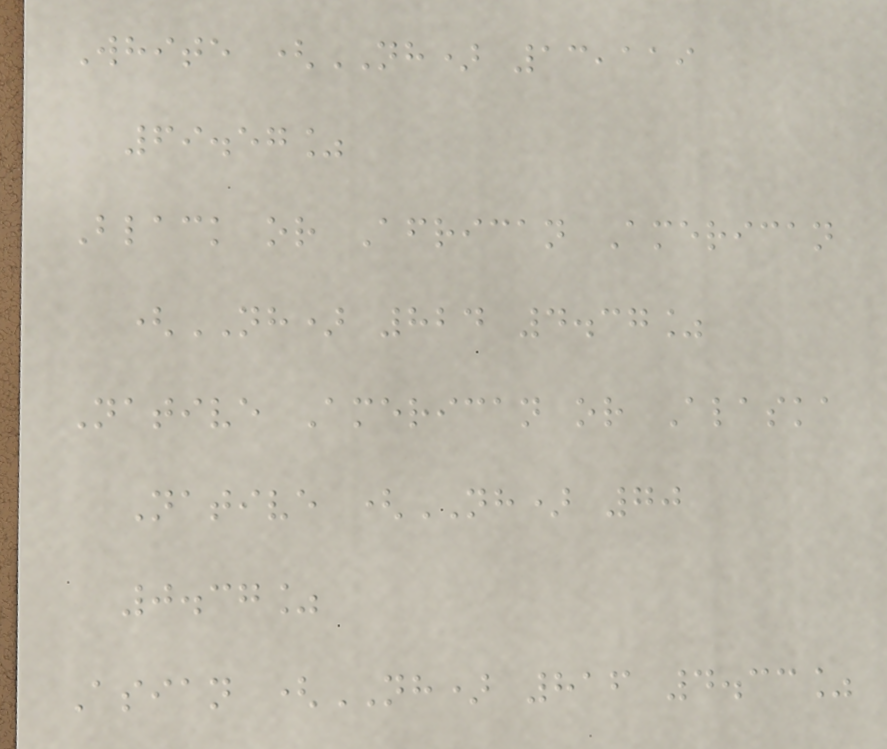White (NH) 13,119
69.57%
Black or African American
(NH) 824 4.37%
Native American or Alaska
Native (NH) 70
0.37%
Asian (NH) 816 4.33%
